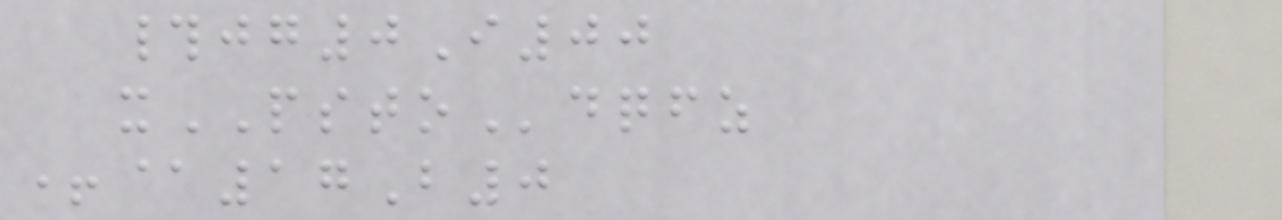#jg0I00
xPSTOdqfz
+@17B0
